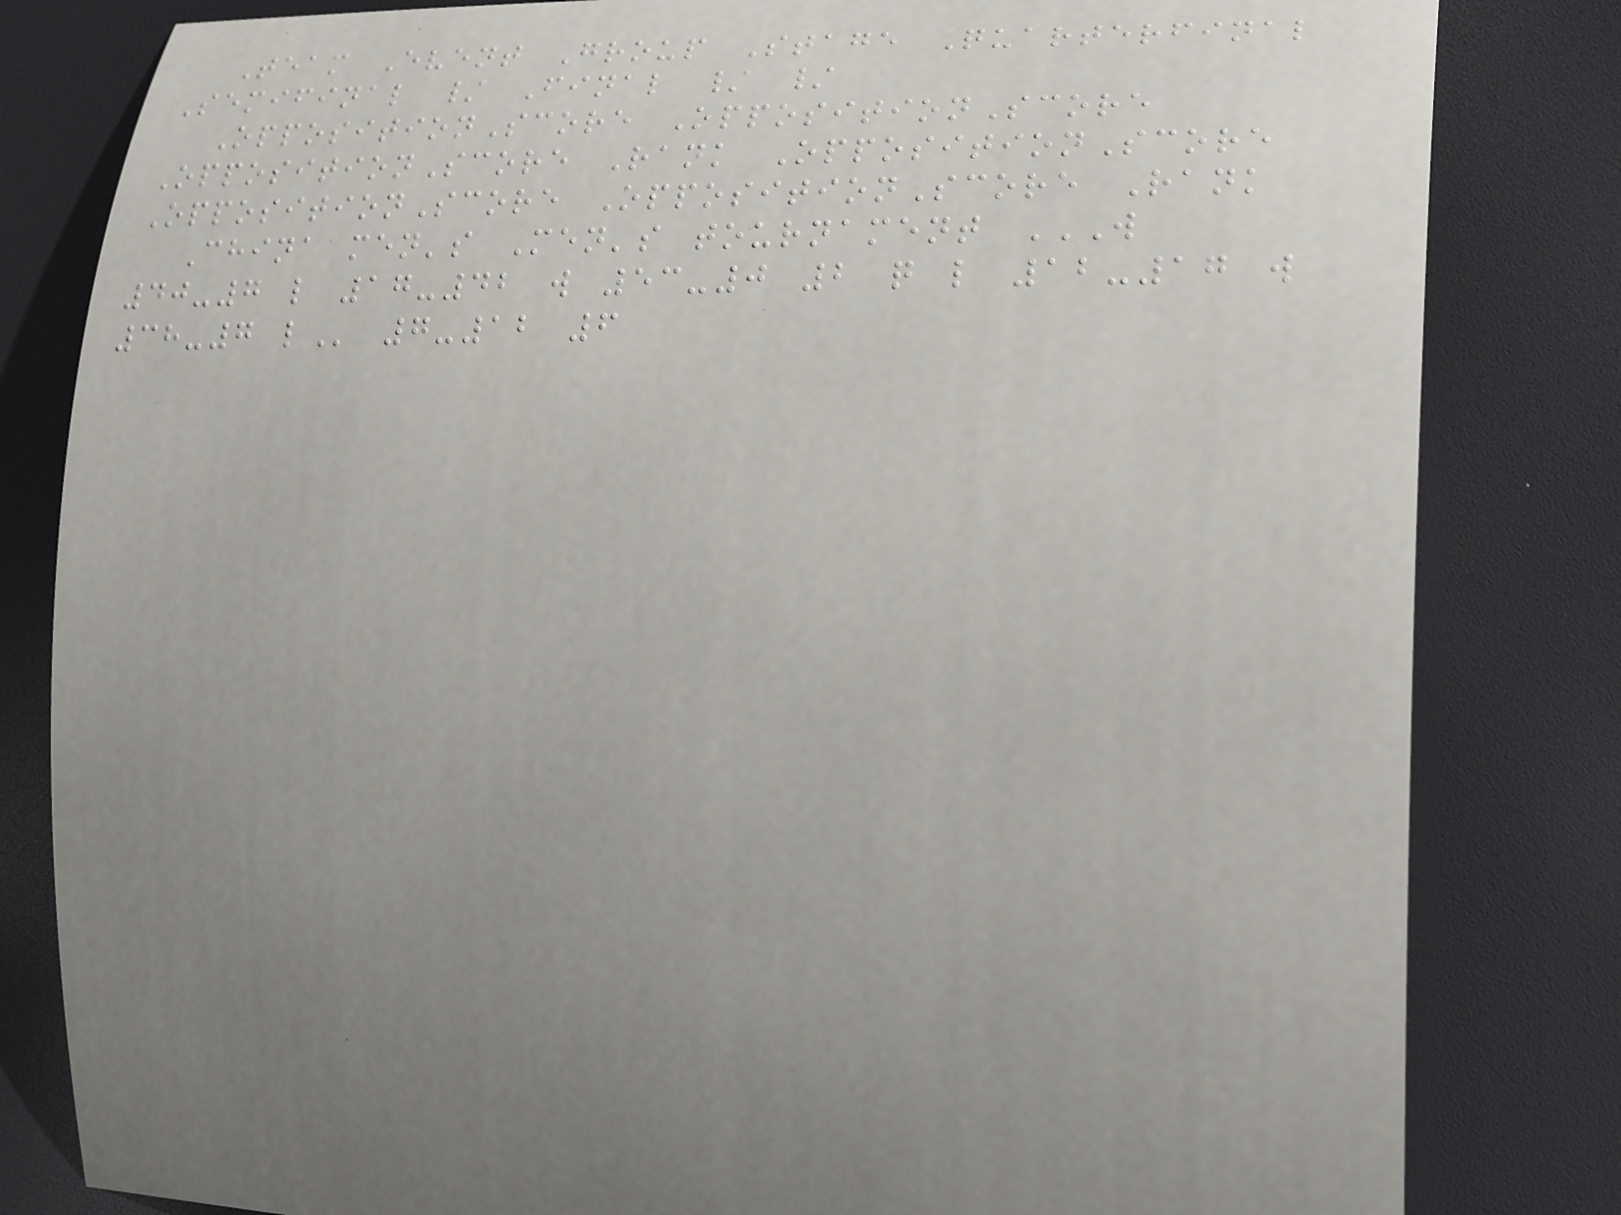Team Event Group Stage Quarterfinal
Semifinal / Final / /
OppositionScore OppositionScore
OppositionScore Rank OppositionScore
OppositionScore OppositionScore Rank
China men's Men's tournament W
40-7 L 17-42 W 53-0 2 Q L 12-17 W
38-7 L 7-12 6
